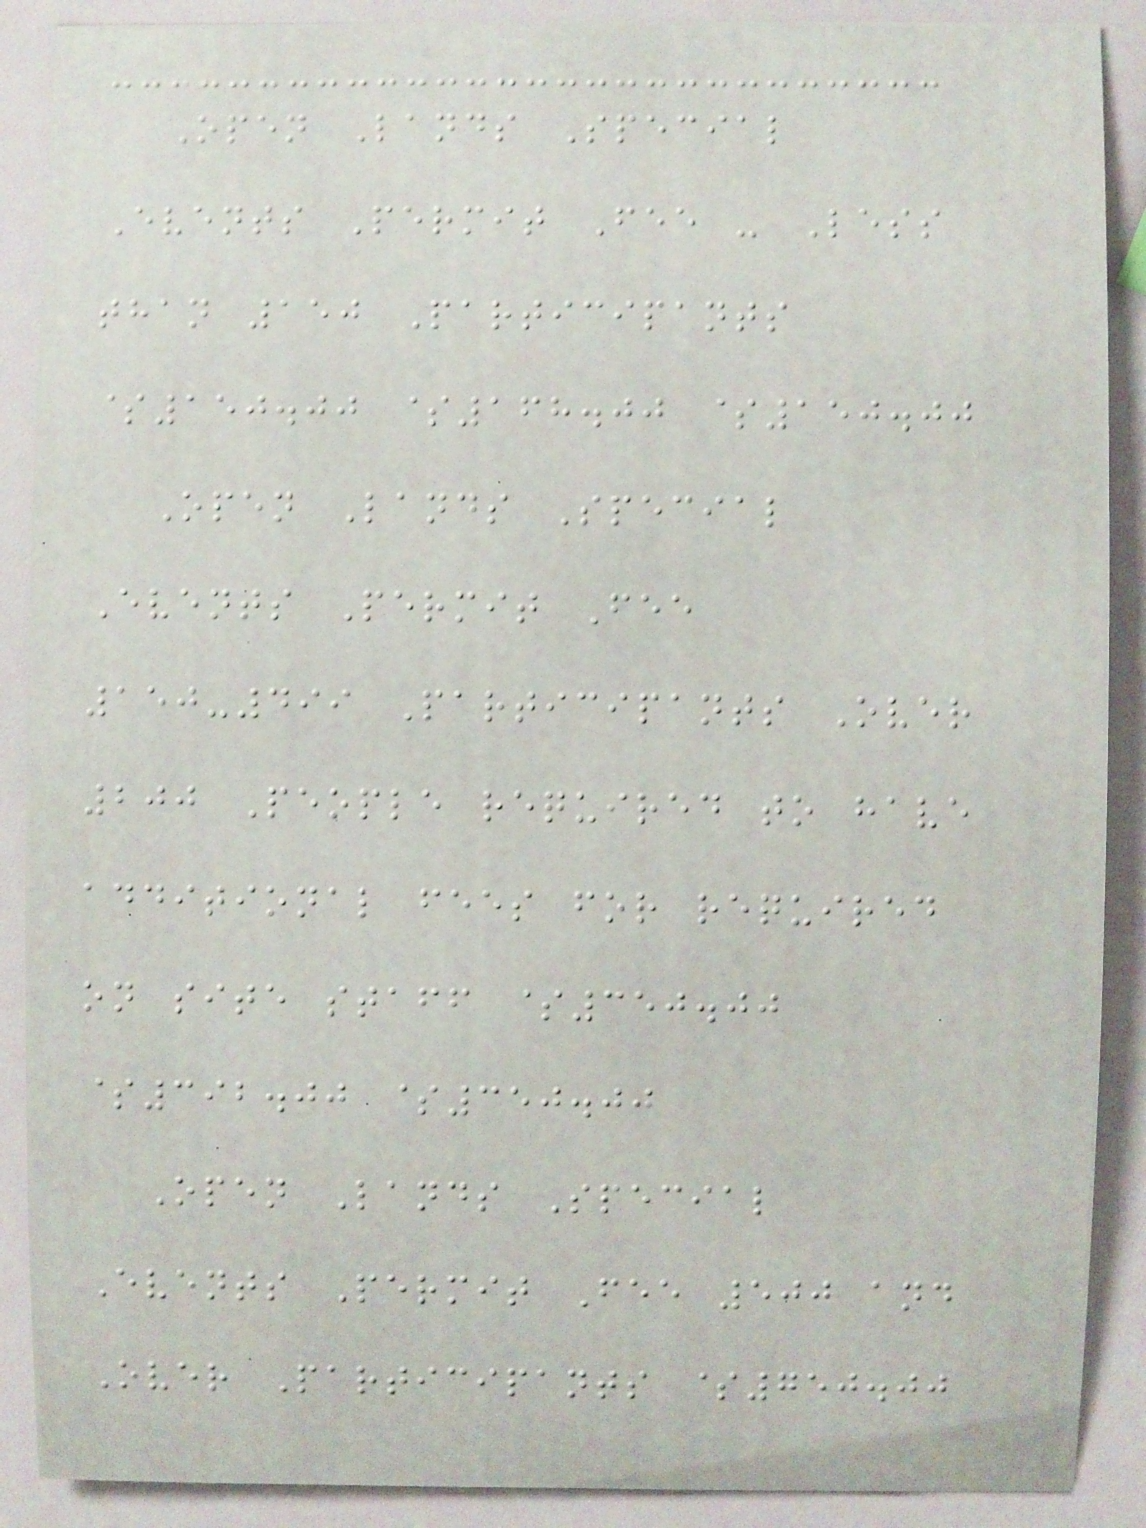Open Lands Special
Events Permit Fee - Less
than 150 Participants
$150.00 $168.00 $150.00
Open Lands Special
Events Permit Fee
150-499 Participants Over
200 People required to have
additional fees for required
on site staff $350.00
$392.00 $350.00
Open Lands Special
Events Permit Fee 500 and
Over Participants $750.00
